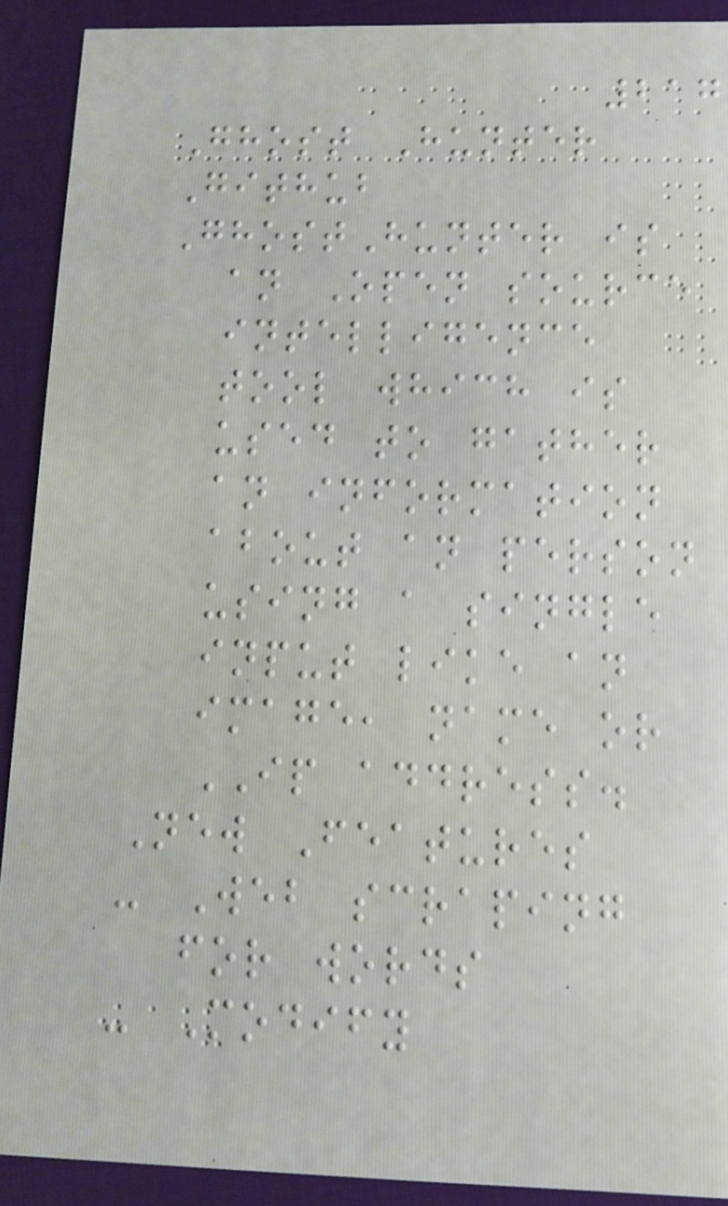217
Ghost Hunter
Github
GhostHunter is
an Open source
intelligence
tool which is
used to gather
an information
about an person
using a single
input like an
image, name or
IP address.
New Features
- Web scraping
for words
- Modify
